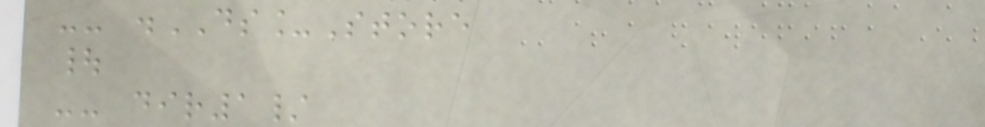-- .DS_Store
|
-- dir1/
